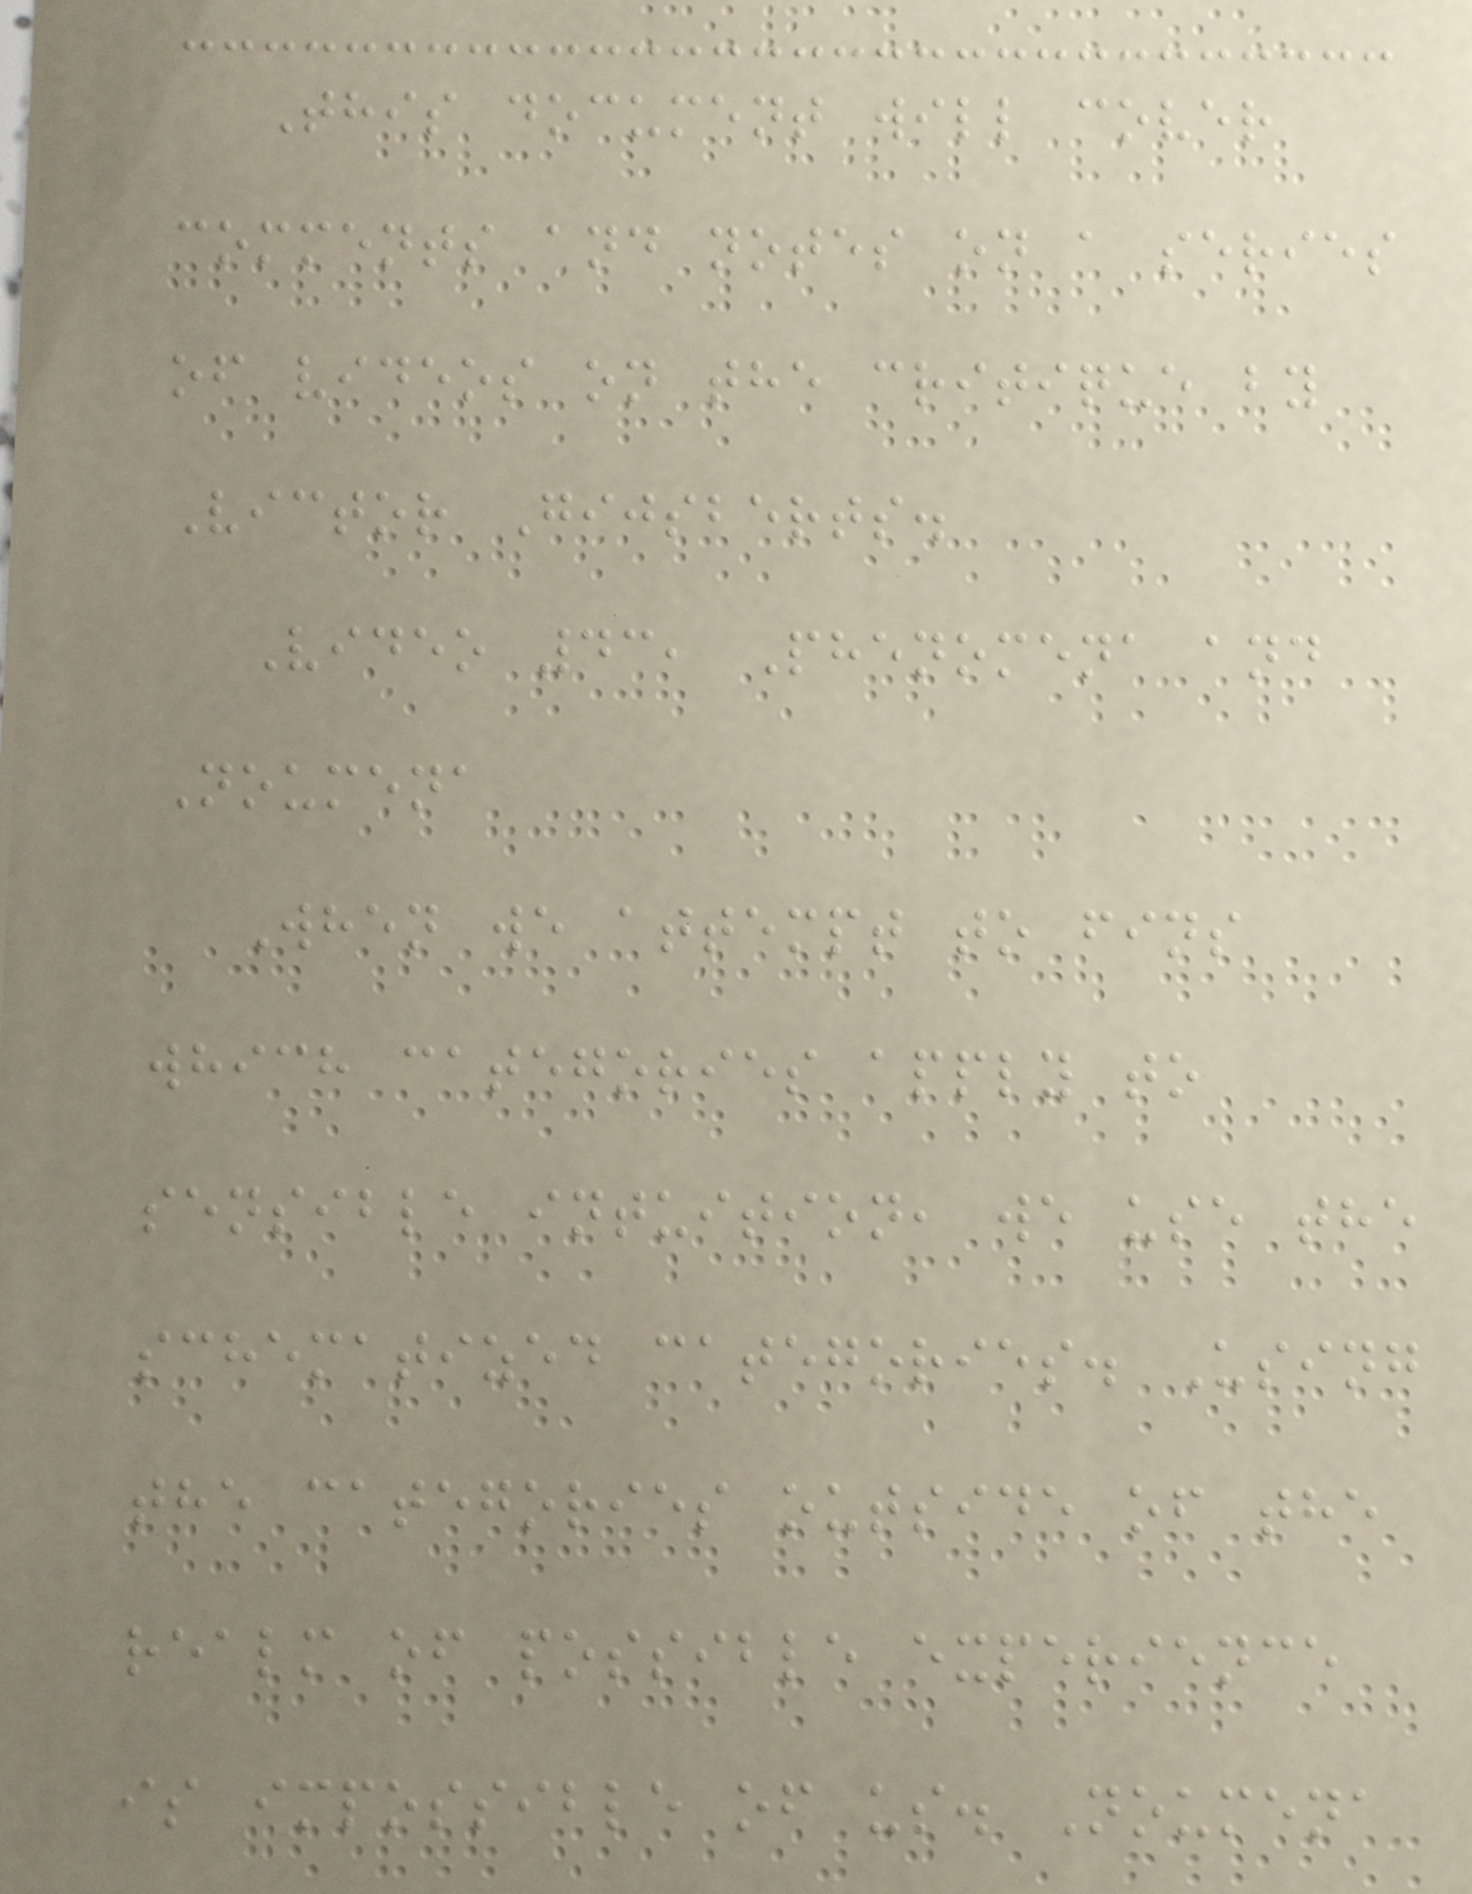This document will cover
comments and notes on a series
of videos on the critique by
Victor Gijsberts.
Video 43, Phenomena and
Noumena
When we attempt to fins
which categories apply to
sensible intuition, we use the
schematized categories. Using
the categories outside of the
realm of possible experience
is impossible of us. Noumena
